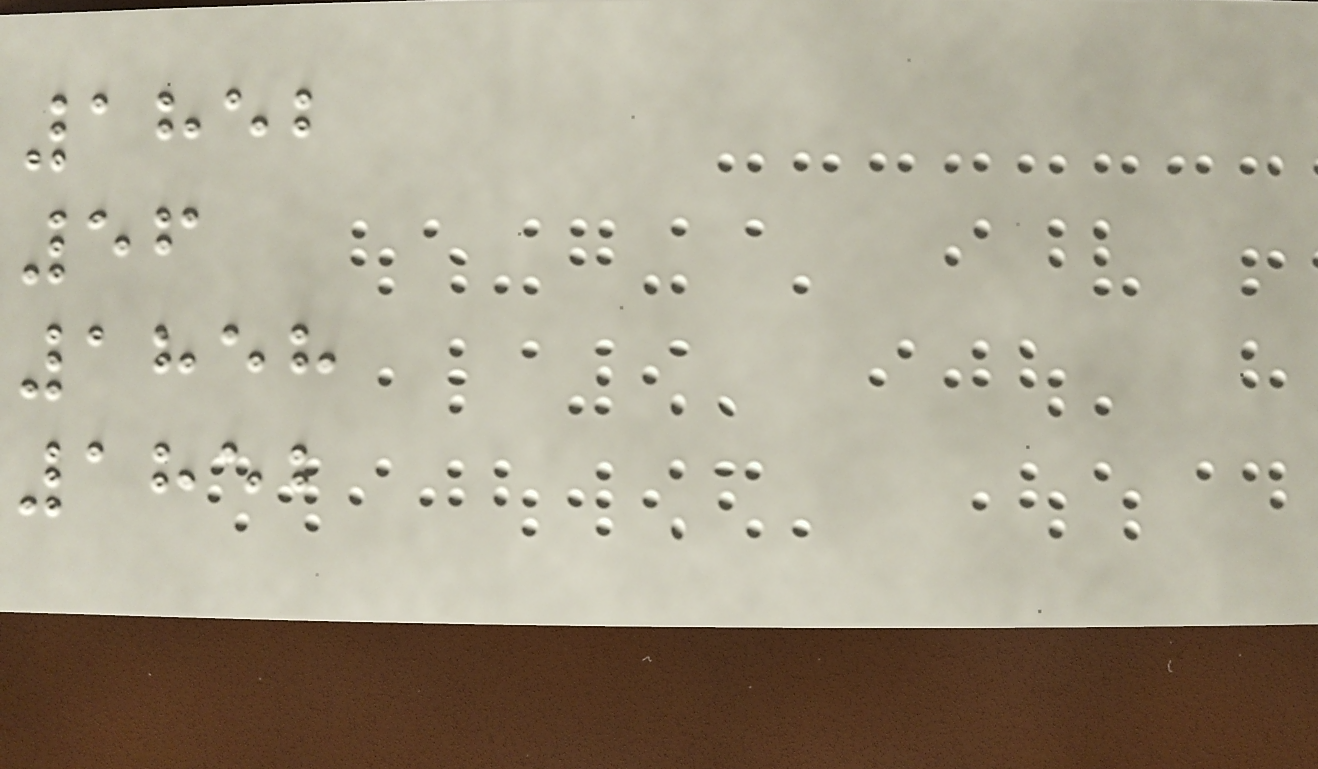1852
56
1858
1852
